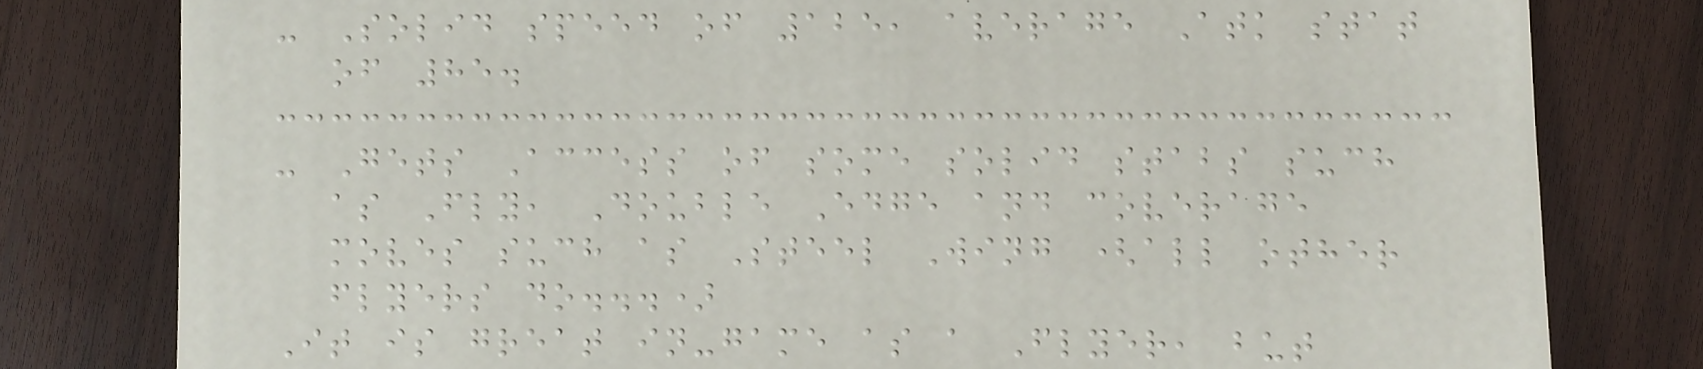- Solid speed of 125, average Atk stat
of 85.
- Gets Access of some solid stabs such
as Fly, Double Edge and coverage
moves such as Steel Wing (all other
flyers do...)
It is great in-game as a Flyer, but
